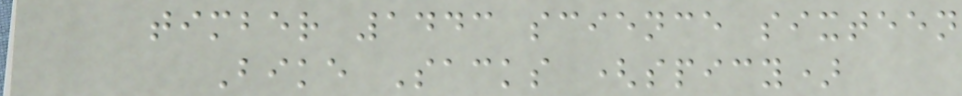timber 1443 science sixteen
Bike Sacks (spicy)
